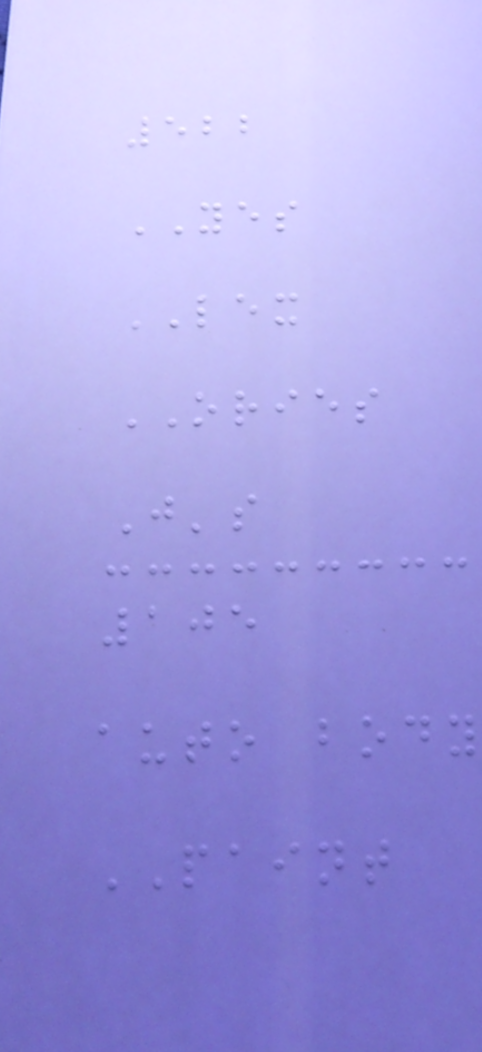522
YES
LEX
ORIES
J's
105
auto body
PAINT
